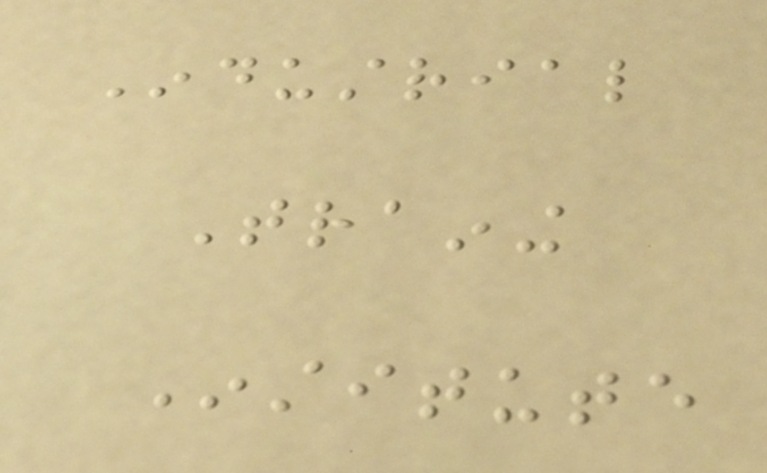Industrial
Training
Institute
